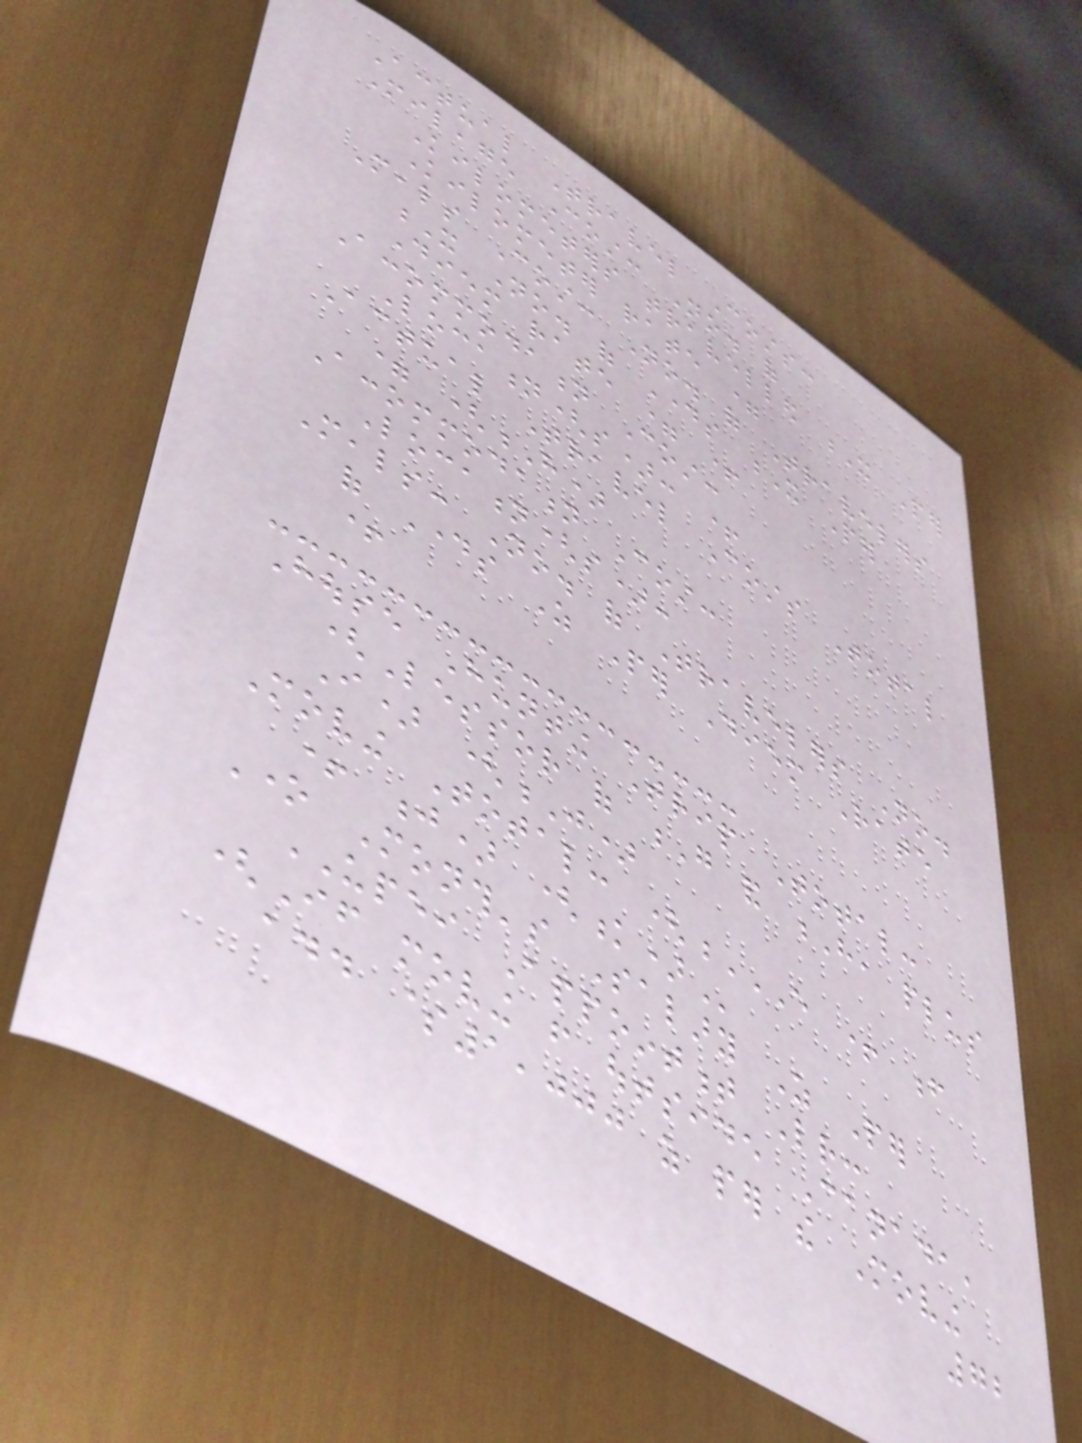Actual Travel Costs:
Mileage Cost: No. of
Kilometers travelled X Per
Kilometer rate =
Meals Cost: No. of Travelers
X No. of Days X Per
Diem rate = +
Accommodation Cost:
Location(s): +
Actual Travel Costs Total
= (H)
Accommodation Cost:
Location(s):
Meals: No. of Travelers No.
of Days As Per Diem Rate
+
House Hunting Trip Total:
(Lessor of G and H, plus
I) (J)
Moving Total: (E + F
+ J) (K)
One Month's Salary As Per
UPEI Appointment Letter:
(If moving from outside Canada,
add $1,000 as per the Moving
72
